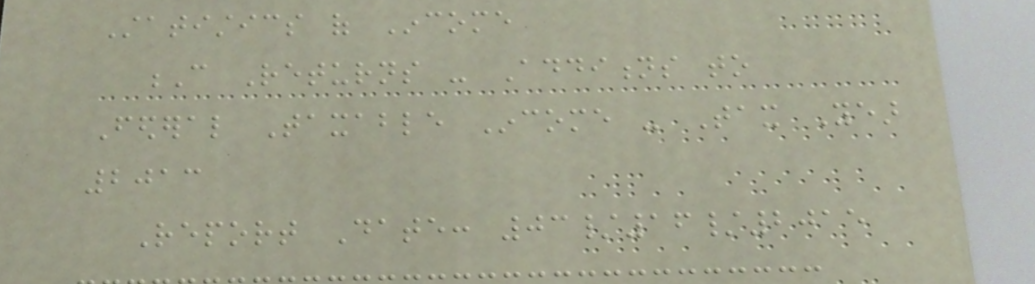Statistics of Income
C Returns - Additions to
Federal Taxable Income - Tax Year
2013
Report Date: 03/16/2015
